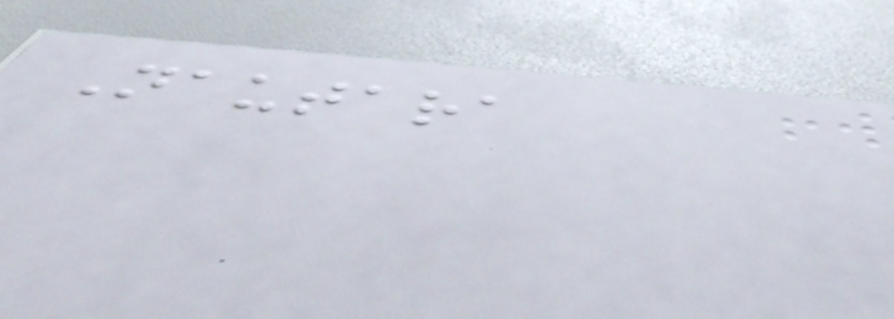Nautara
